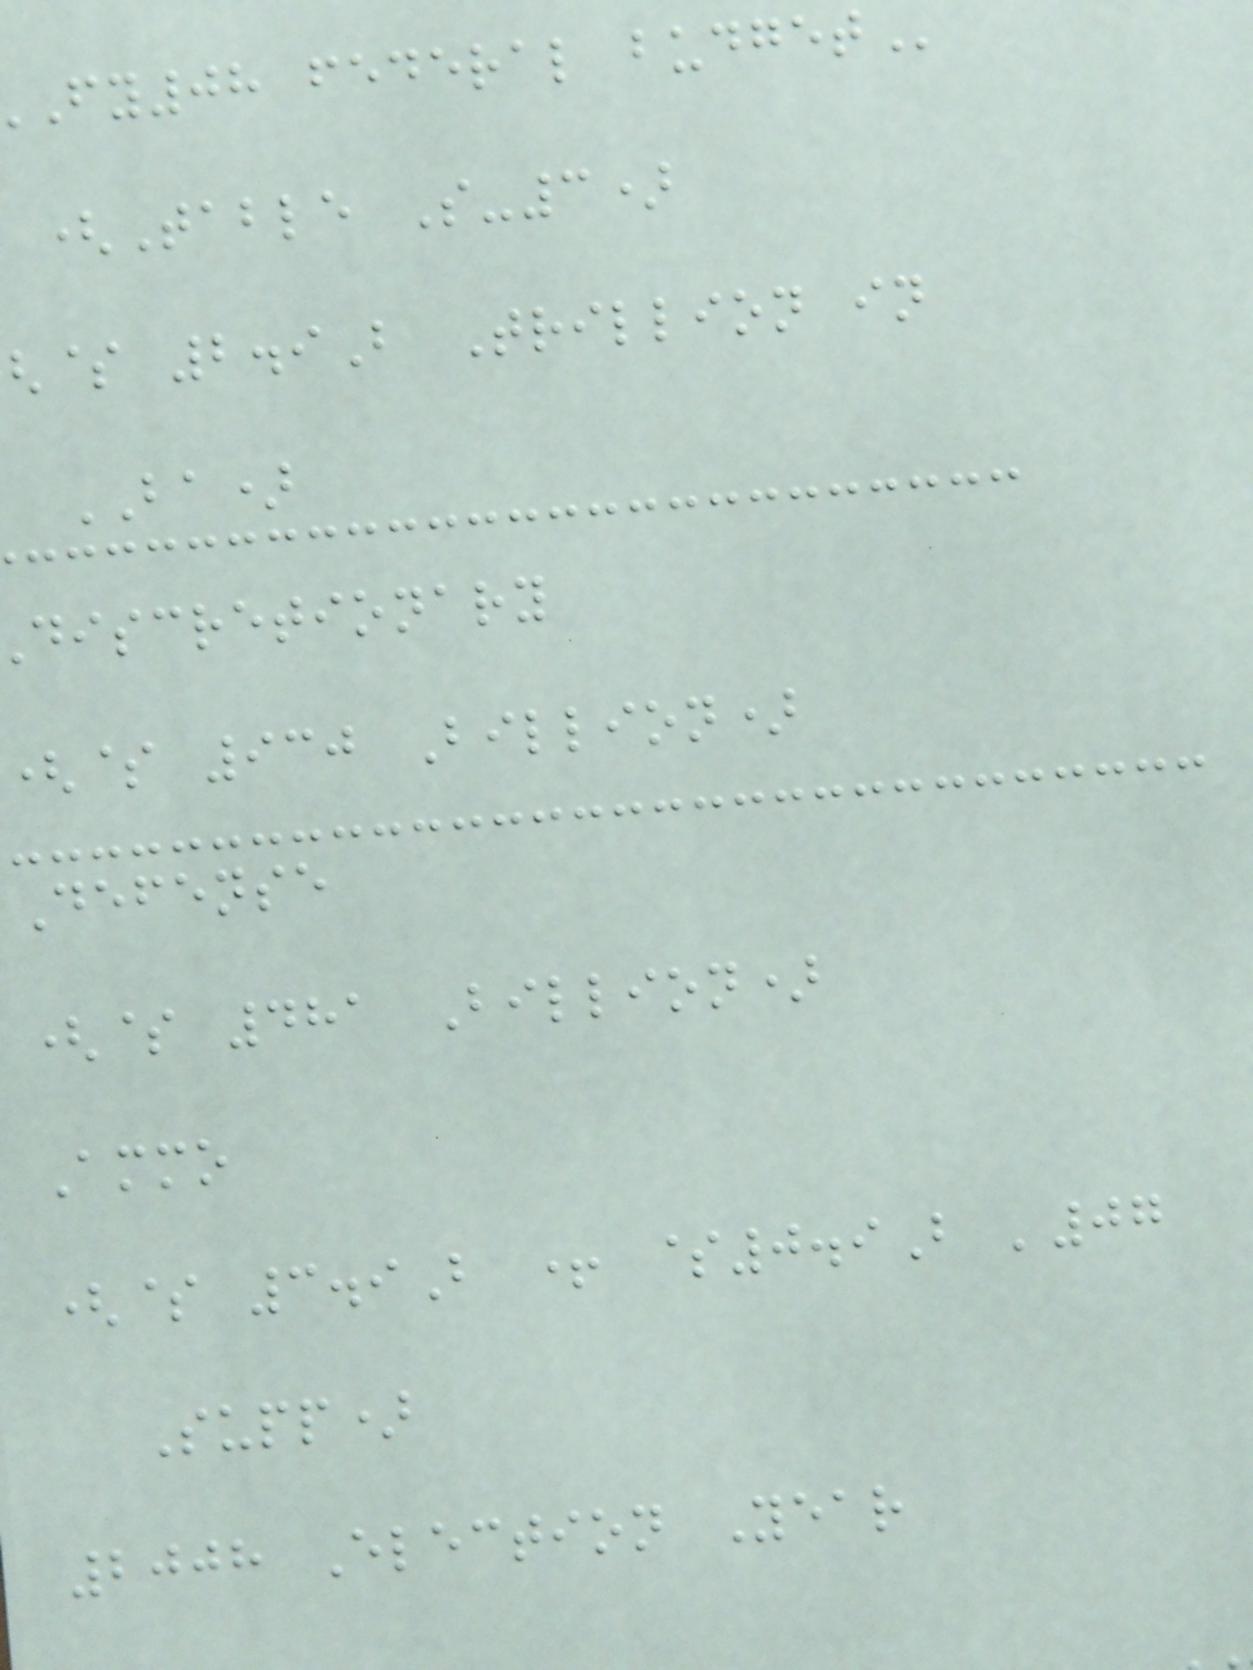fy08 federal
(Table S-3)
$ 2.9B Trillion in
BA)
discretionary
($ 930 Billion)
Defense
($ 481 Billion)
Ammo
($ 3.9B + $0.9B '07
Supp)
2008 Election Year
